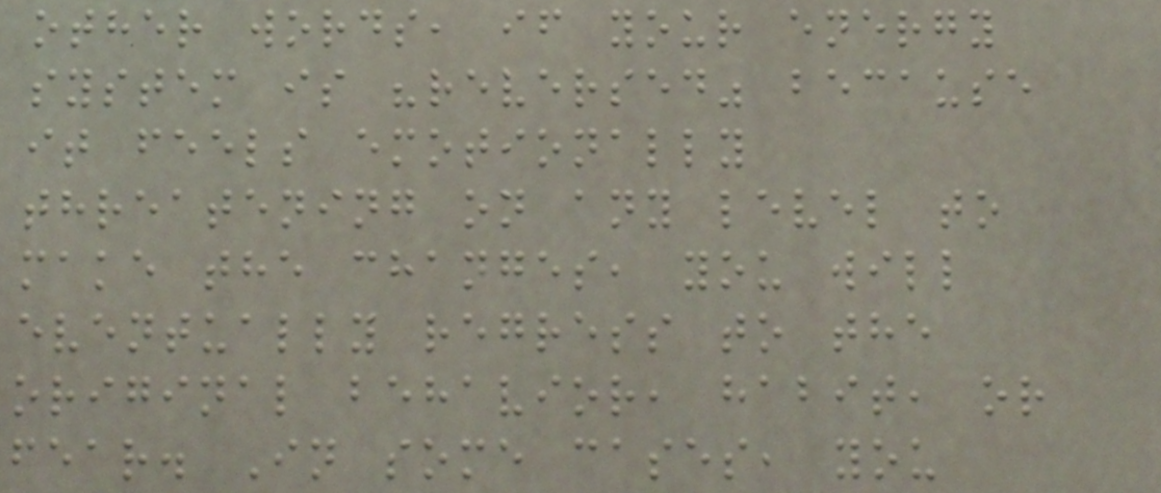other words, if your energy
system is "reversed" because
it feels emotionally
threatening on any level to
make the changes, you will
eventually regress to the
original behavior, habit, or
fear. In some cases, you
